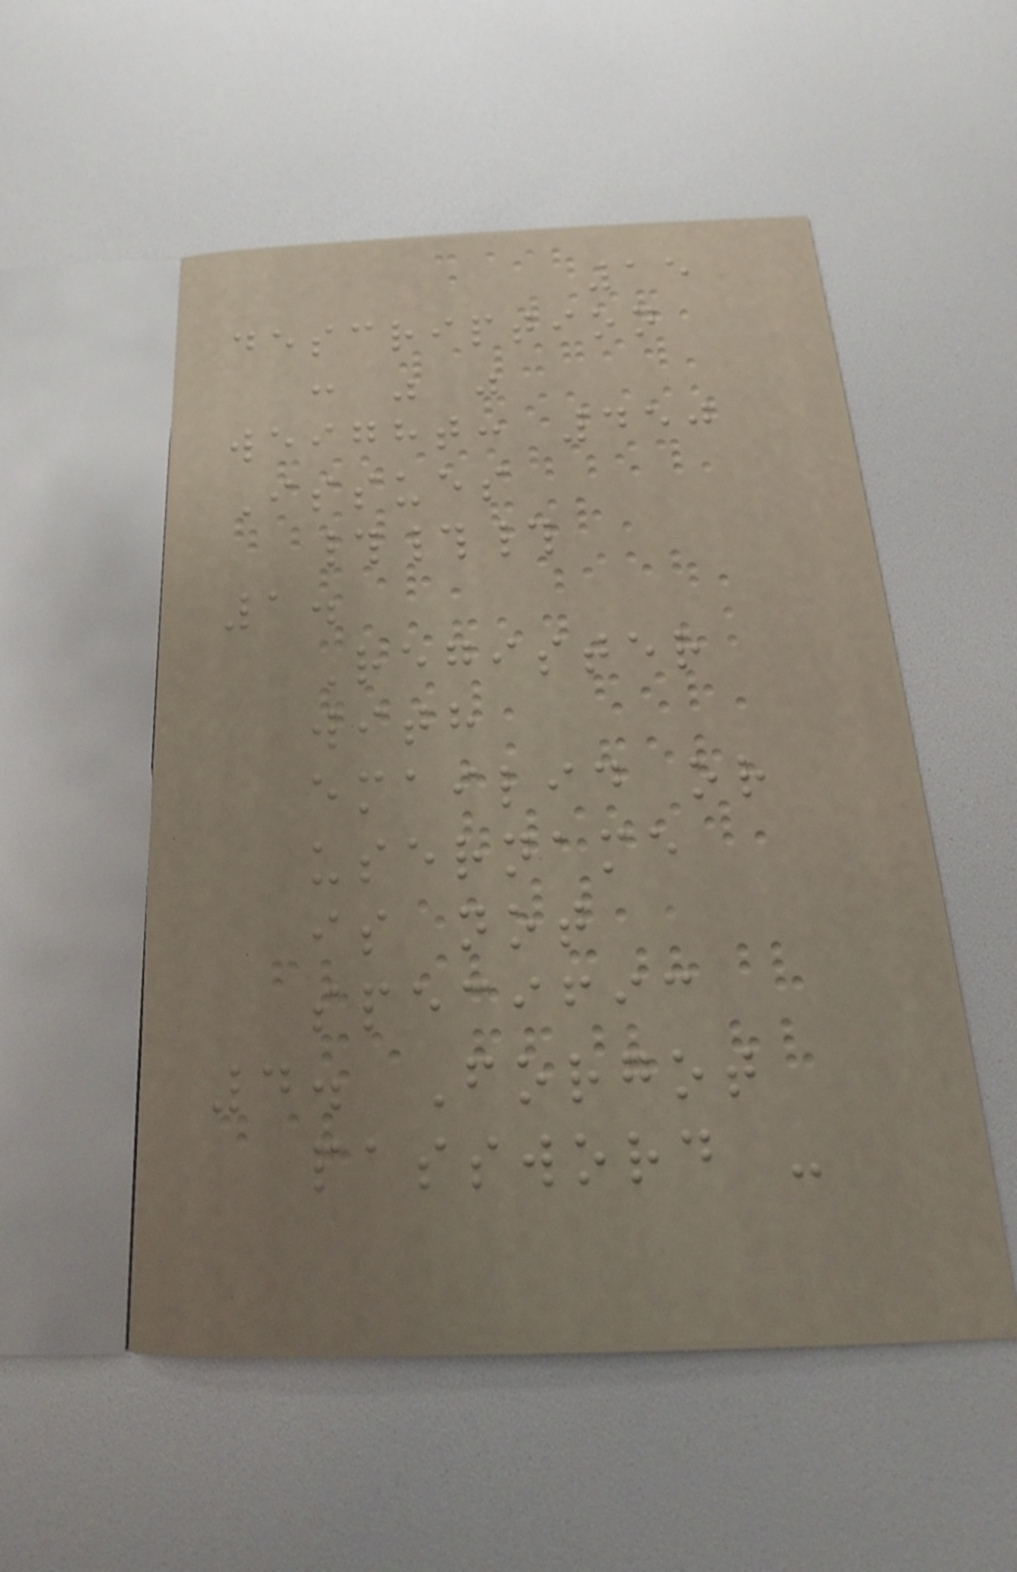15
description
: " "
weight: 450
Issues
###
1.
Register
with
emailid or
username
is not
specific
4. Forgot
password -
